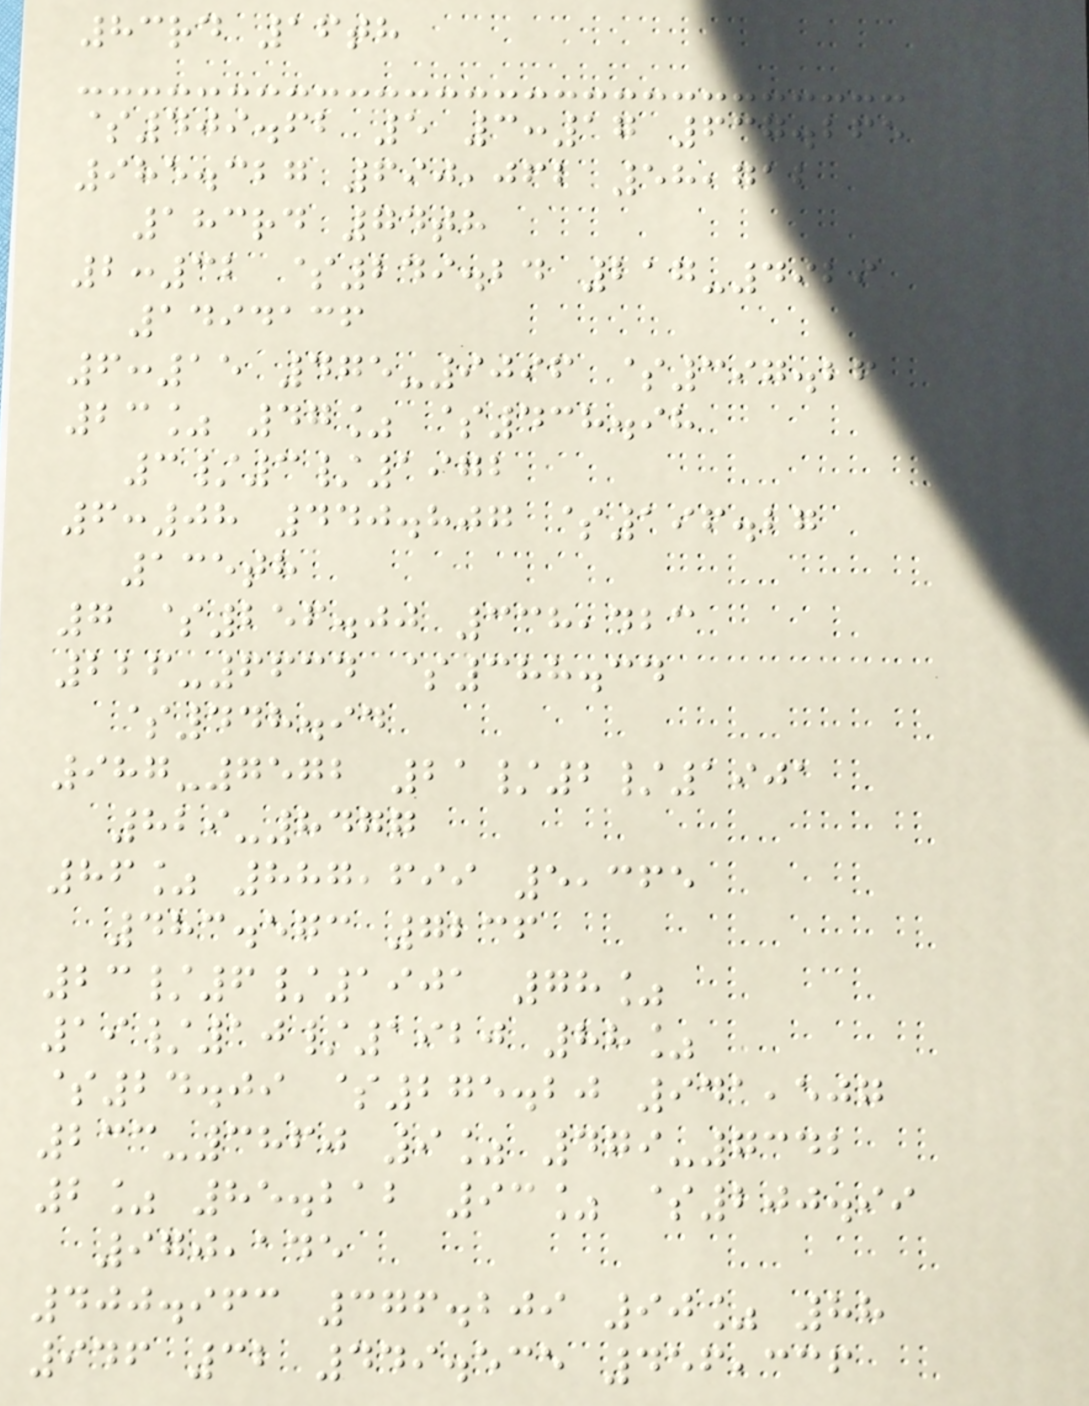83rd 16th
$409.62 5 3:17 637.265
985.327 690,062 58,712
183rd 74th
2:32 $249.24 217-4929
1494136
6:15 475-9096 $397.26
23% 47% $438.98
3/3/1972
6:08 440.807 $196.27
135th
7 $256.00 338,423
226-6634 $388.34
$448.94
987-7572 21/2/1901
829-8477
86% 887,699 5,365
483.573 7236
23/6/1901 78%
19/10/1920 88%
$24.09 $275.20 941,507
233-3860 9% 479-7342
2% 85.212 93% $200.99
970,145
400.963 376.209 90% 88
946 32 449.535 456,336
